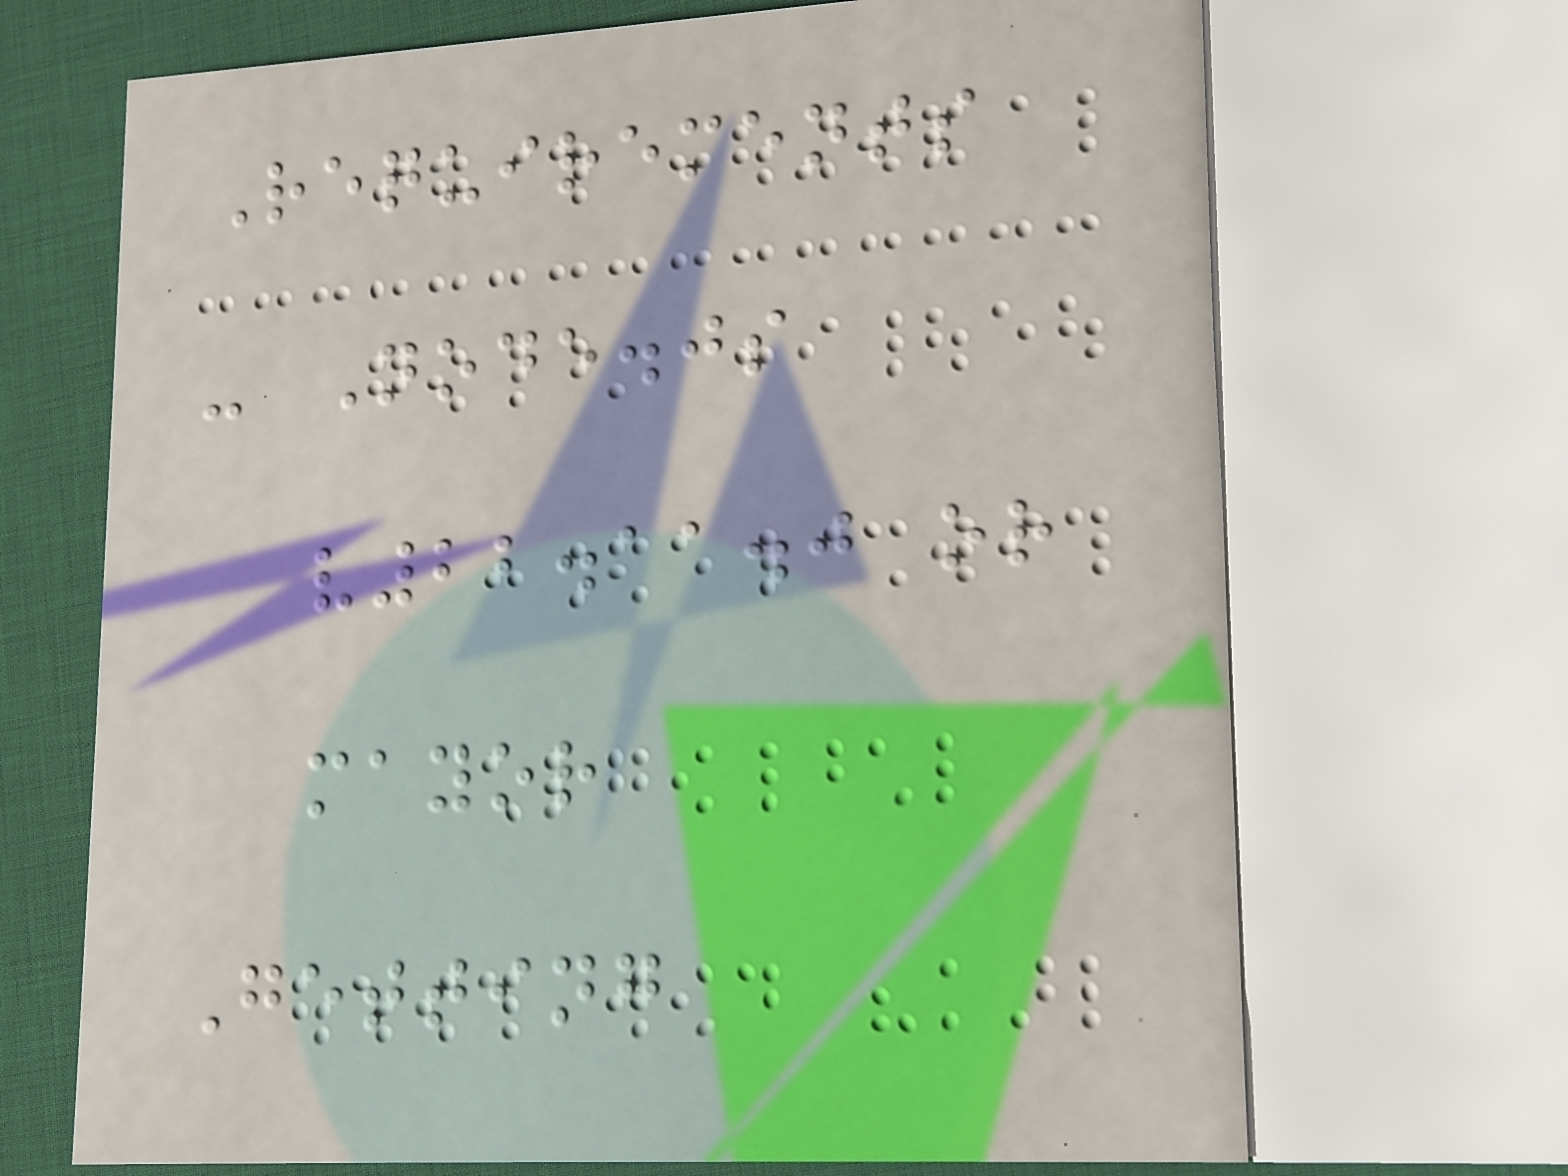Requirements
- Node.js
v22.11.0 or
mayor
Getting
